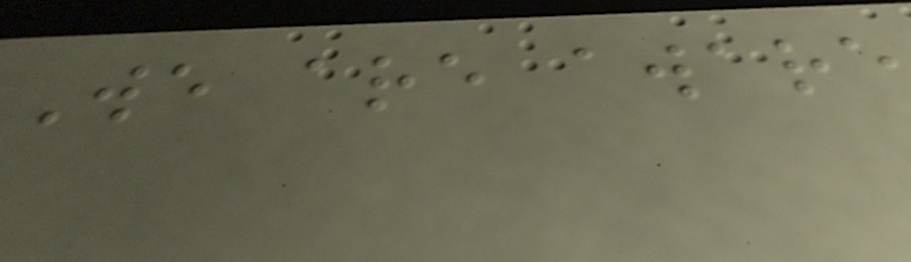We are aware
